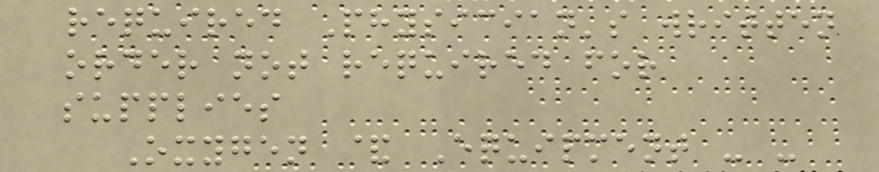required Physician's written
order not required for
supplies
Oxygen & Equipment - -
